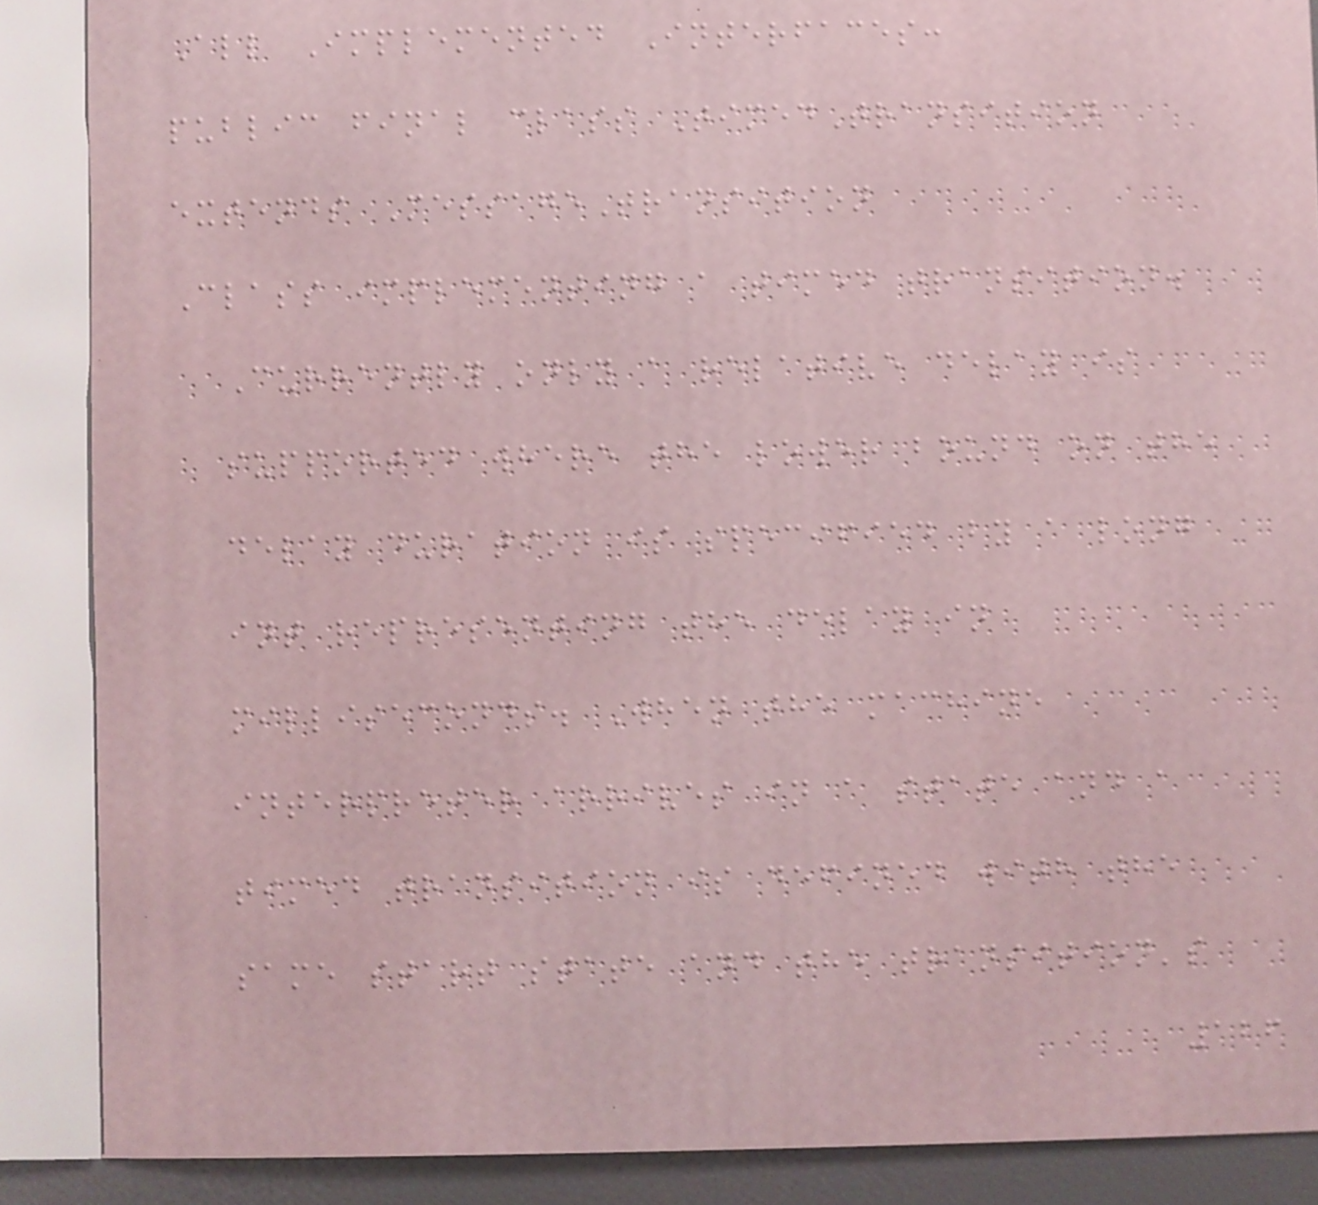All Implemented Interfaces:
public final class TimedTransition
extends MessageTransition
Class implementing a timed transition.
Currently only a relative delay is
supported where the lower bound on the
delay duration is specified by a long
int representing the delay in
milliseconds. When the machine
interpreter arrives in a state and a
timed transition is defined with the
same start state and the transition's
126
